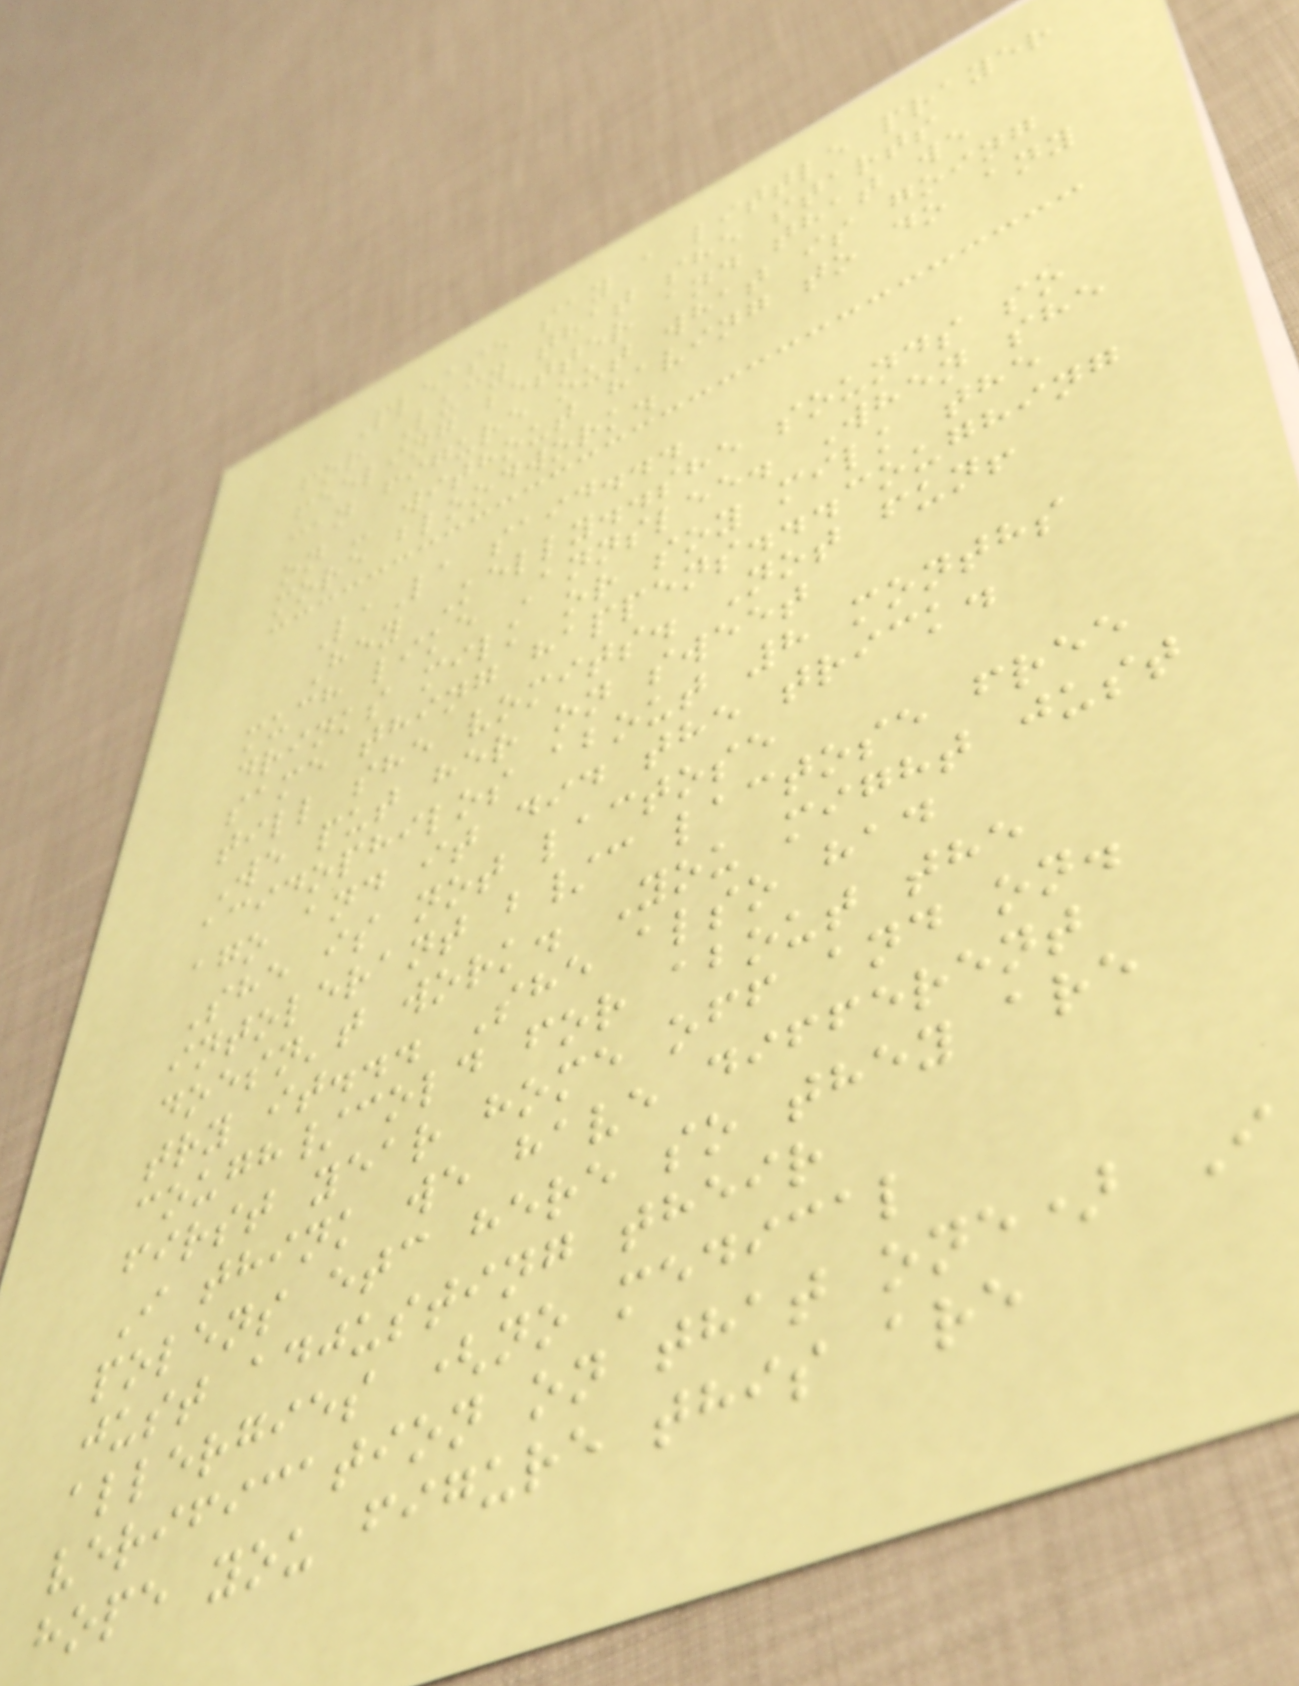Please say a little prayer
for Lucy that she starts
feeling better and that we
can figure out what is going
on - without having to do any
more bloodwork.
LaLa said...
Hey Kelly..she sounds so
much like Annslee. When she
drinks milk or soy milk the
same thing happens...coughing
till she vomits. Not fun!
We put her on sweet
acidophilos about 8 months
ago and it did the trick.
She is not lactose
intolerant b/c lactose free
doesn't work. You might just
try it... She also had
cough/cold for about the
first year home off and on.
I think we have different
polens etc here so they are
just adjusting their
allergies (no medical
verification on that one) I
hope you figure this are
